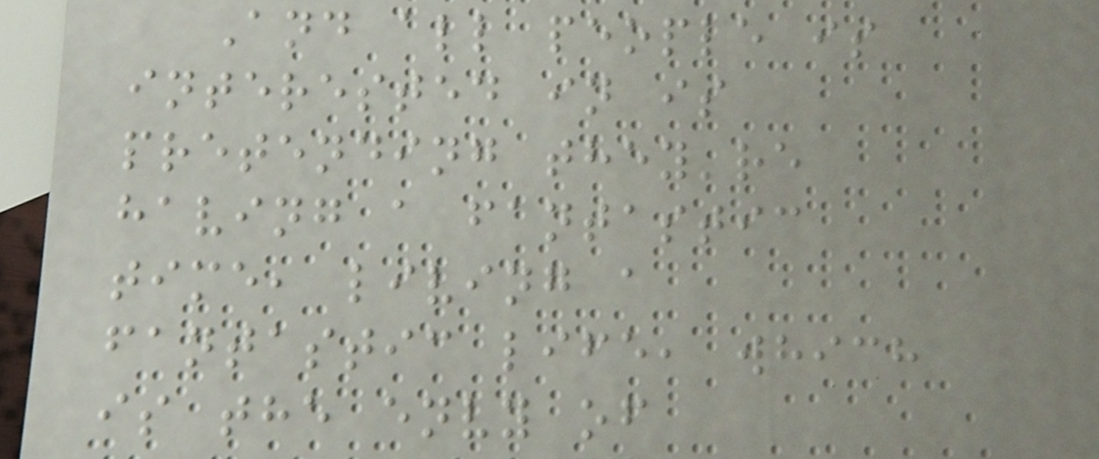And all people is
interested in is
pretending they're
having a fantastic
time, living a
fantastic life, which
is the envy of
